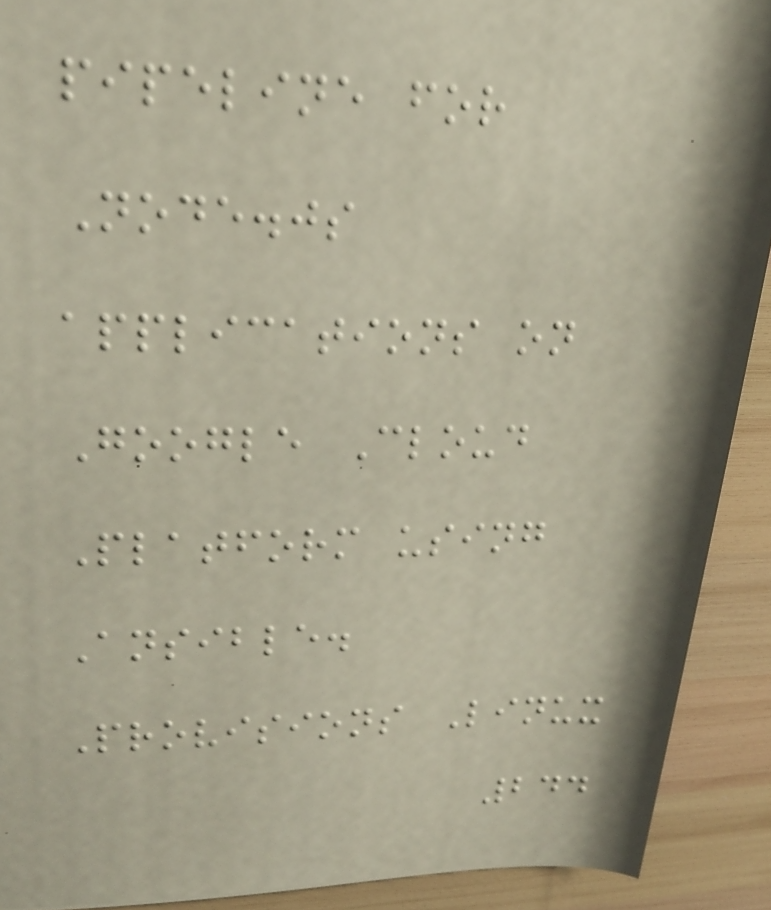pipeline for
Node.js
applications on
Google Cloud
Platform using
Ansible.
Provisions Linux
244
